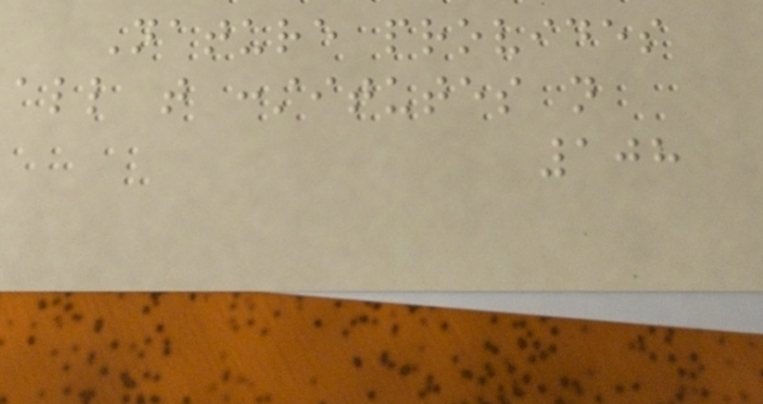Nature provides
all that constitutes not
108
